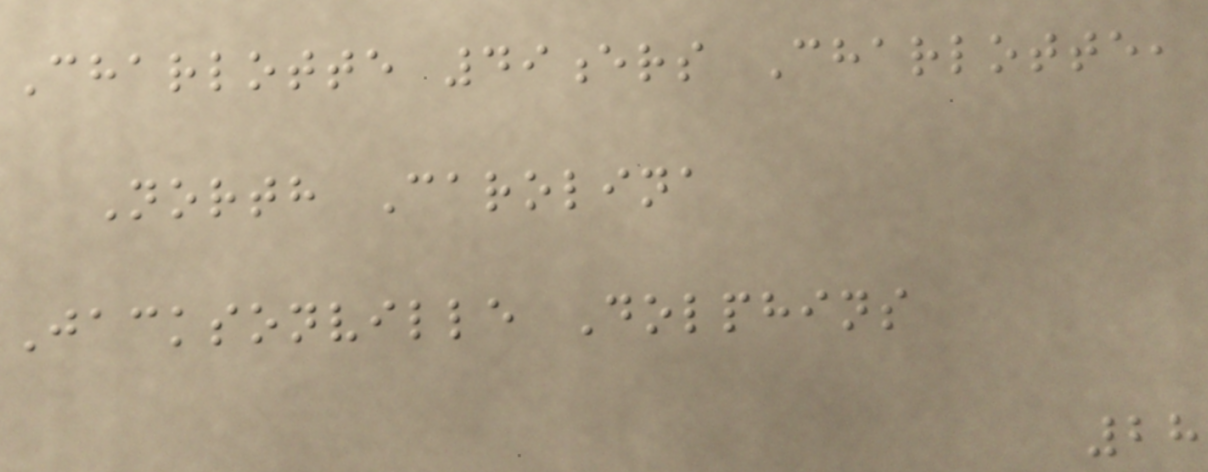Charlotte 49ers Charlotte,
North Carolina
Jacksonville Dolphins
28
